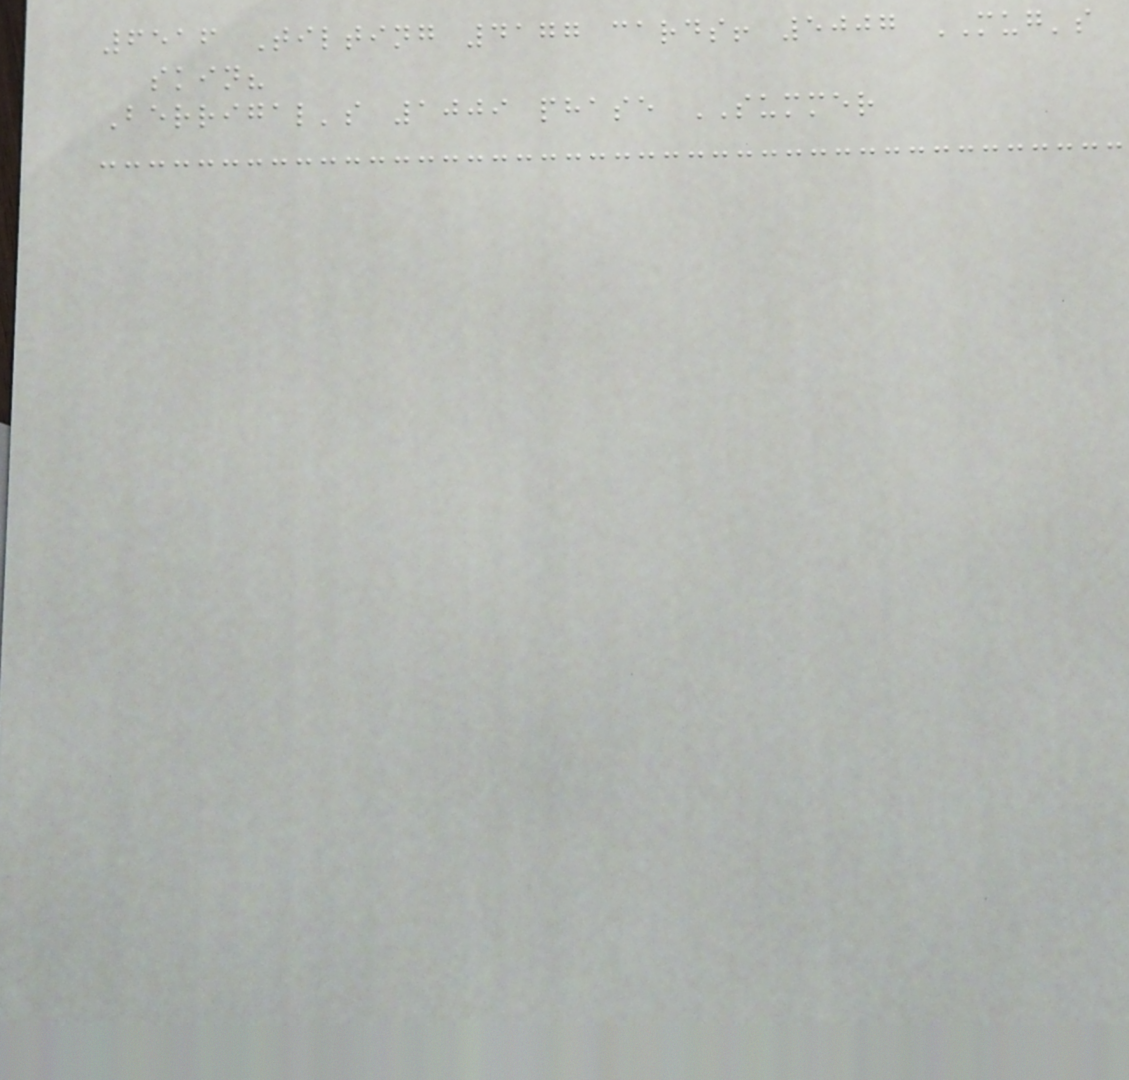6516 Tilting 4177 cards! 5007 MUG's
skin?
Berrigal's 1009 phase SUMMER
